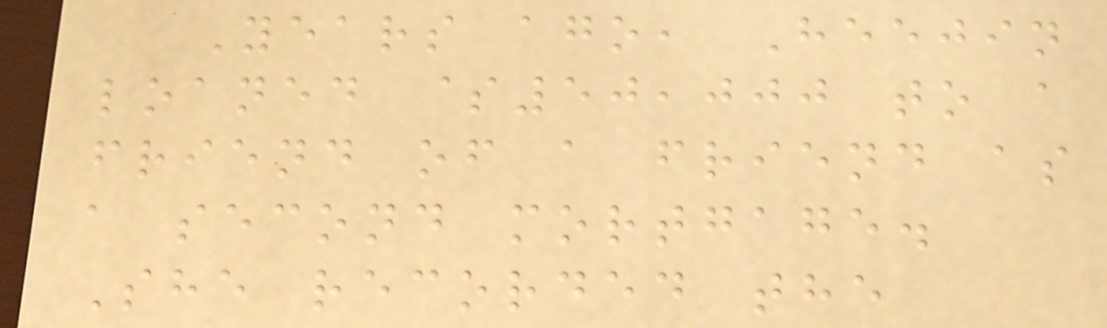Years ago, Heejin
loaned $50,000 to a
friend of a friend as
a second mortgage.
She recorded the
